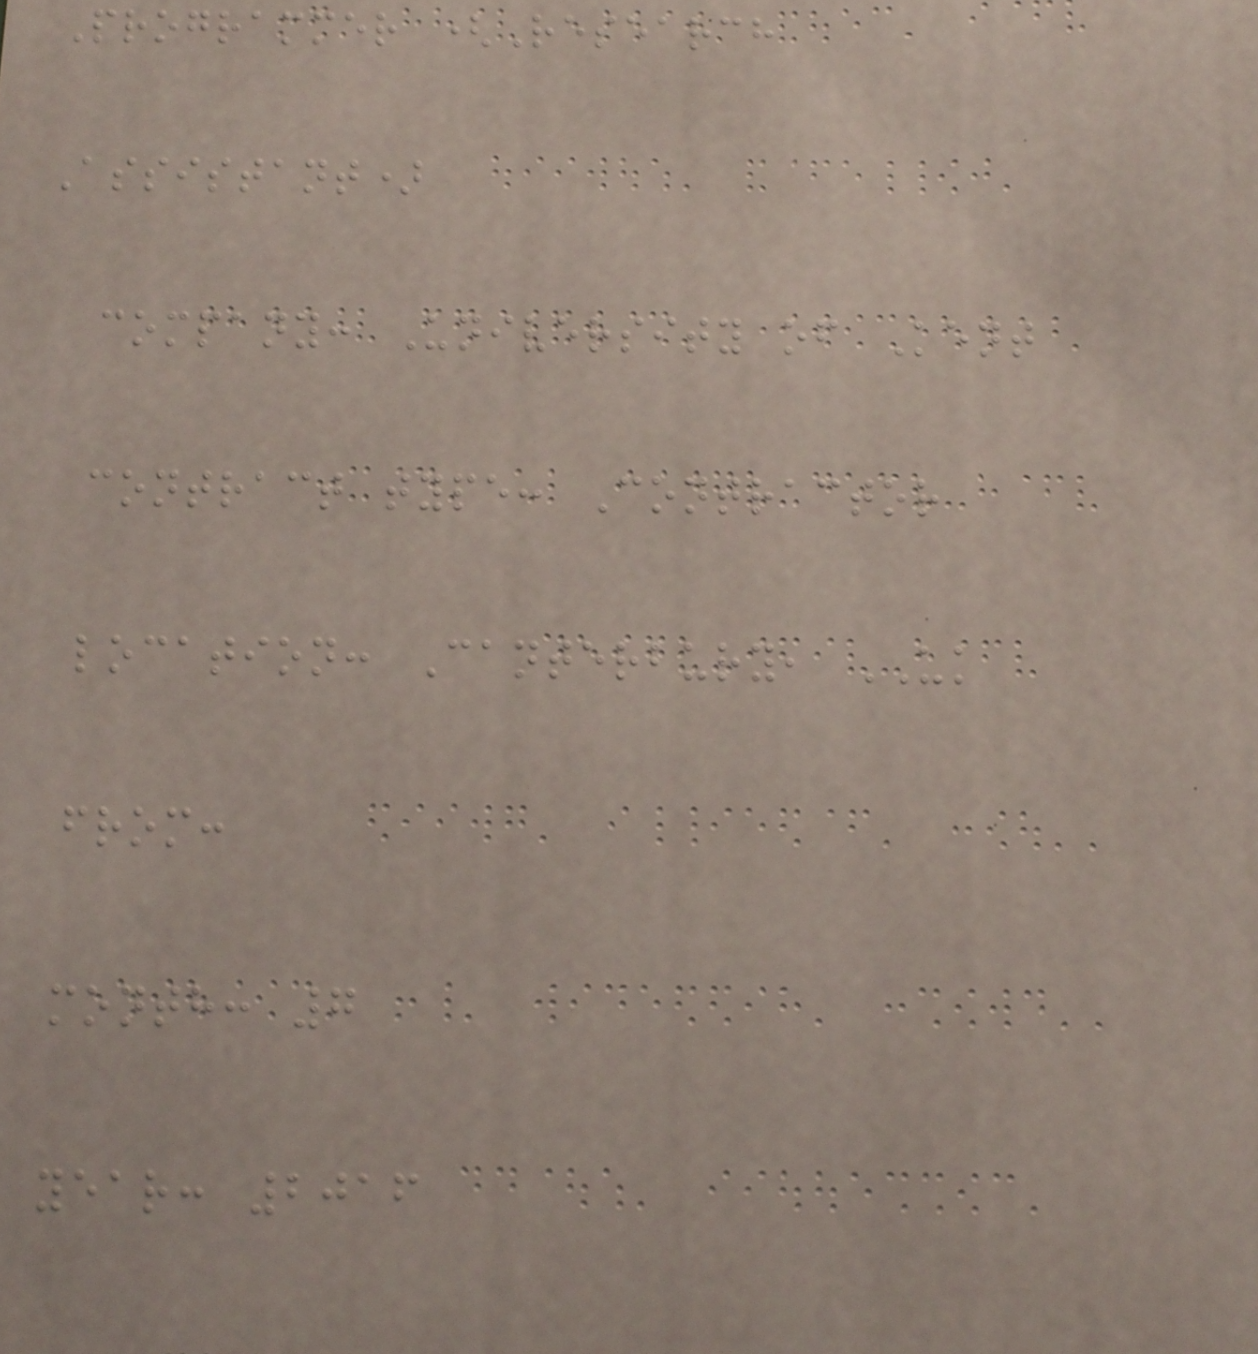Programmer (Research
Assistant)
company: University of Kent
contract type: Contractor
location: Canterbury, UK
from:
month: 7
year: 2016
